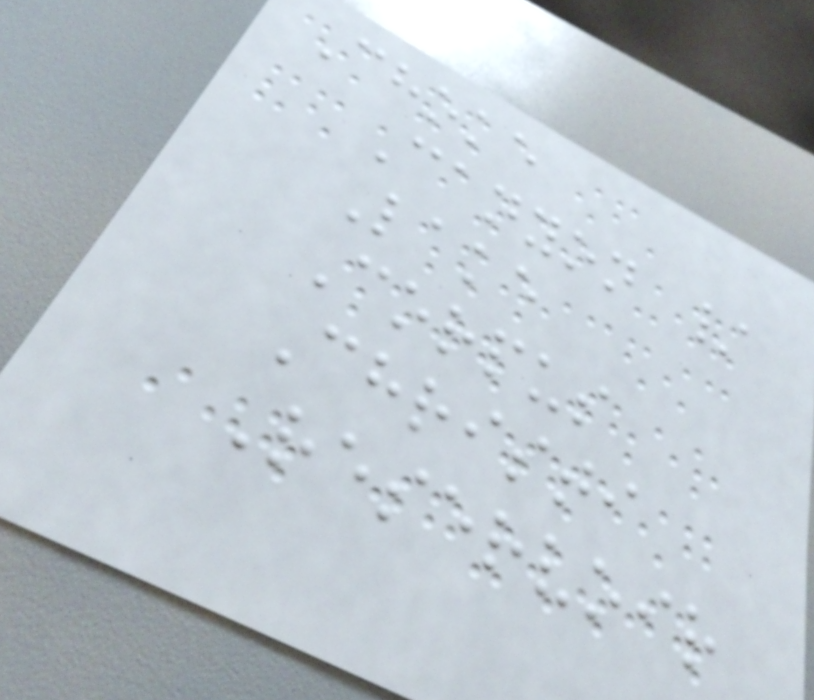Choke
Canyon /
Lake
Corpus
Christi
Reservoir
